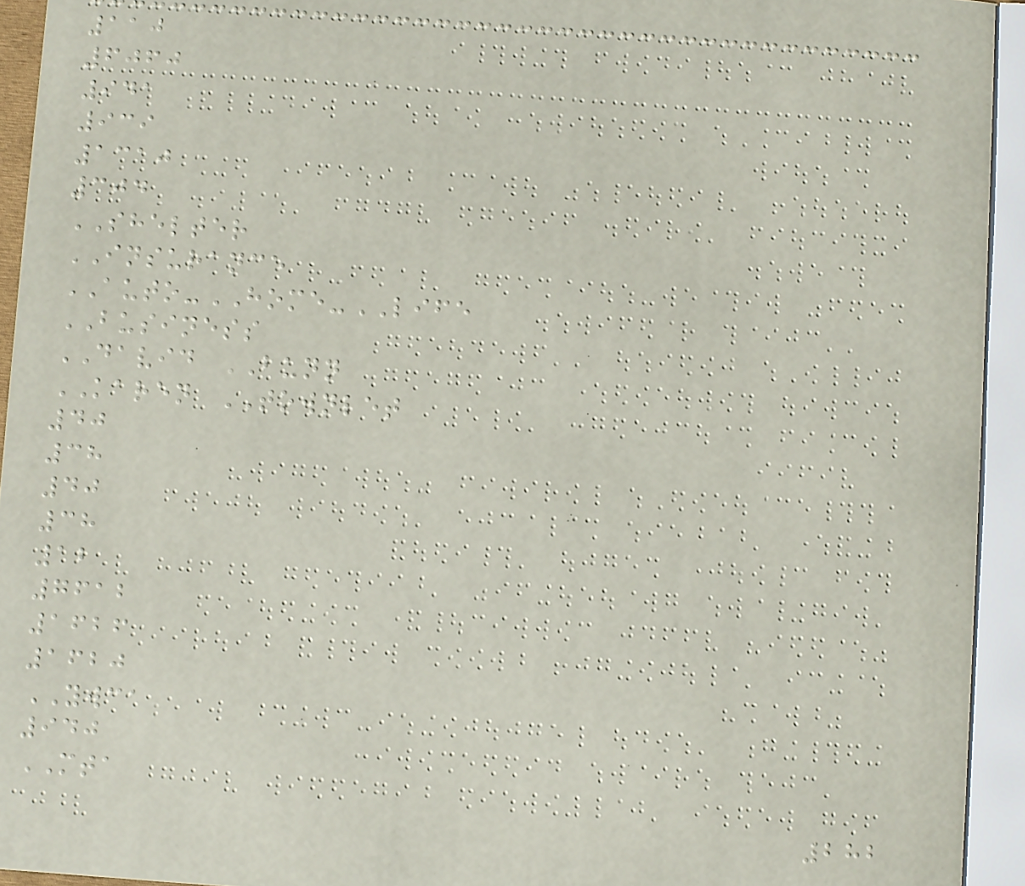110
6060
941
939
1310
304
SHELTER
INSURANCE
AUTO-HOME-LIFE
BUSINESS
DAVID BUNN
KAREN TOWNLET
40
38
40
38
12
7612
1626
1620
YWCA
940
MTA
282
